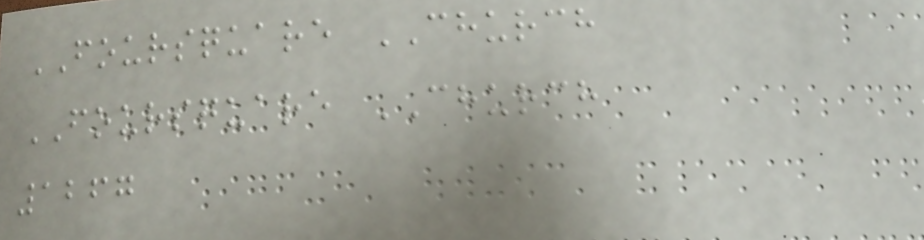FOURSQUARE CHURCH
FOURSQUARE CHURCH
1267
